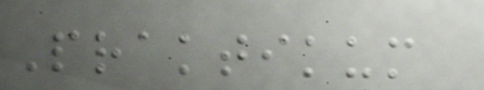Praktikum
